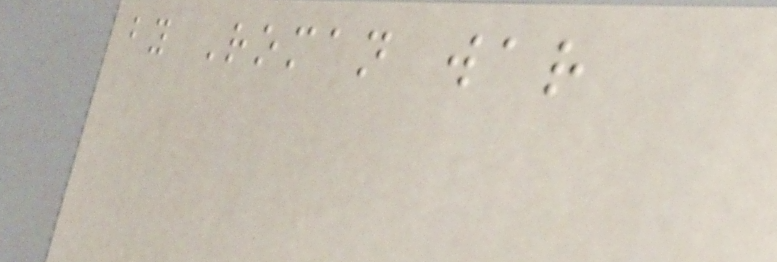by Roman war
